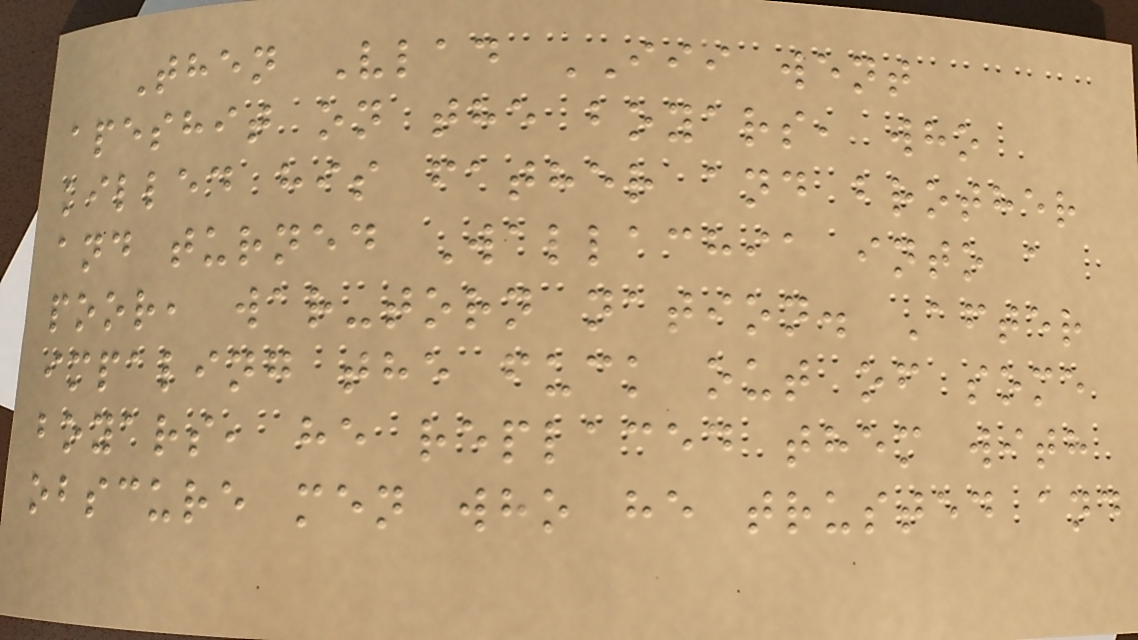Then Vlad III went
apeshit on the boyars, who
killed his father and brother
and turned Wallachia into a
poor, war-torn nation. After
impaling the fuck out of some
boyars, he replaced them with
obscure men who he trusted and
